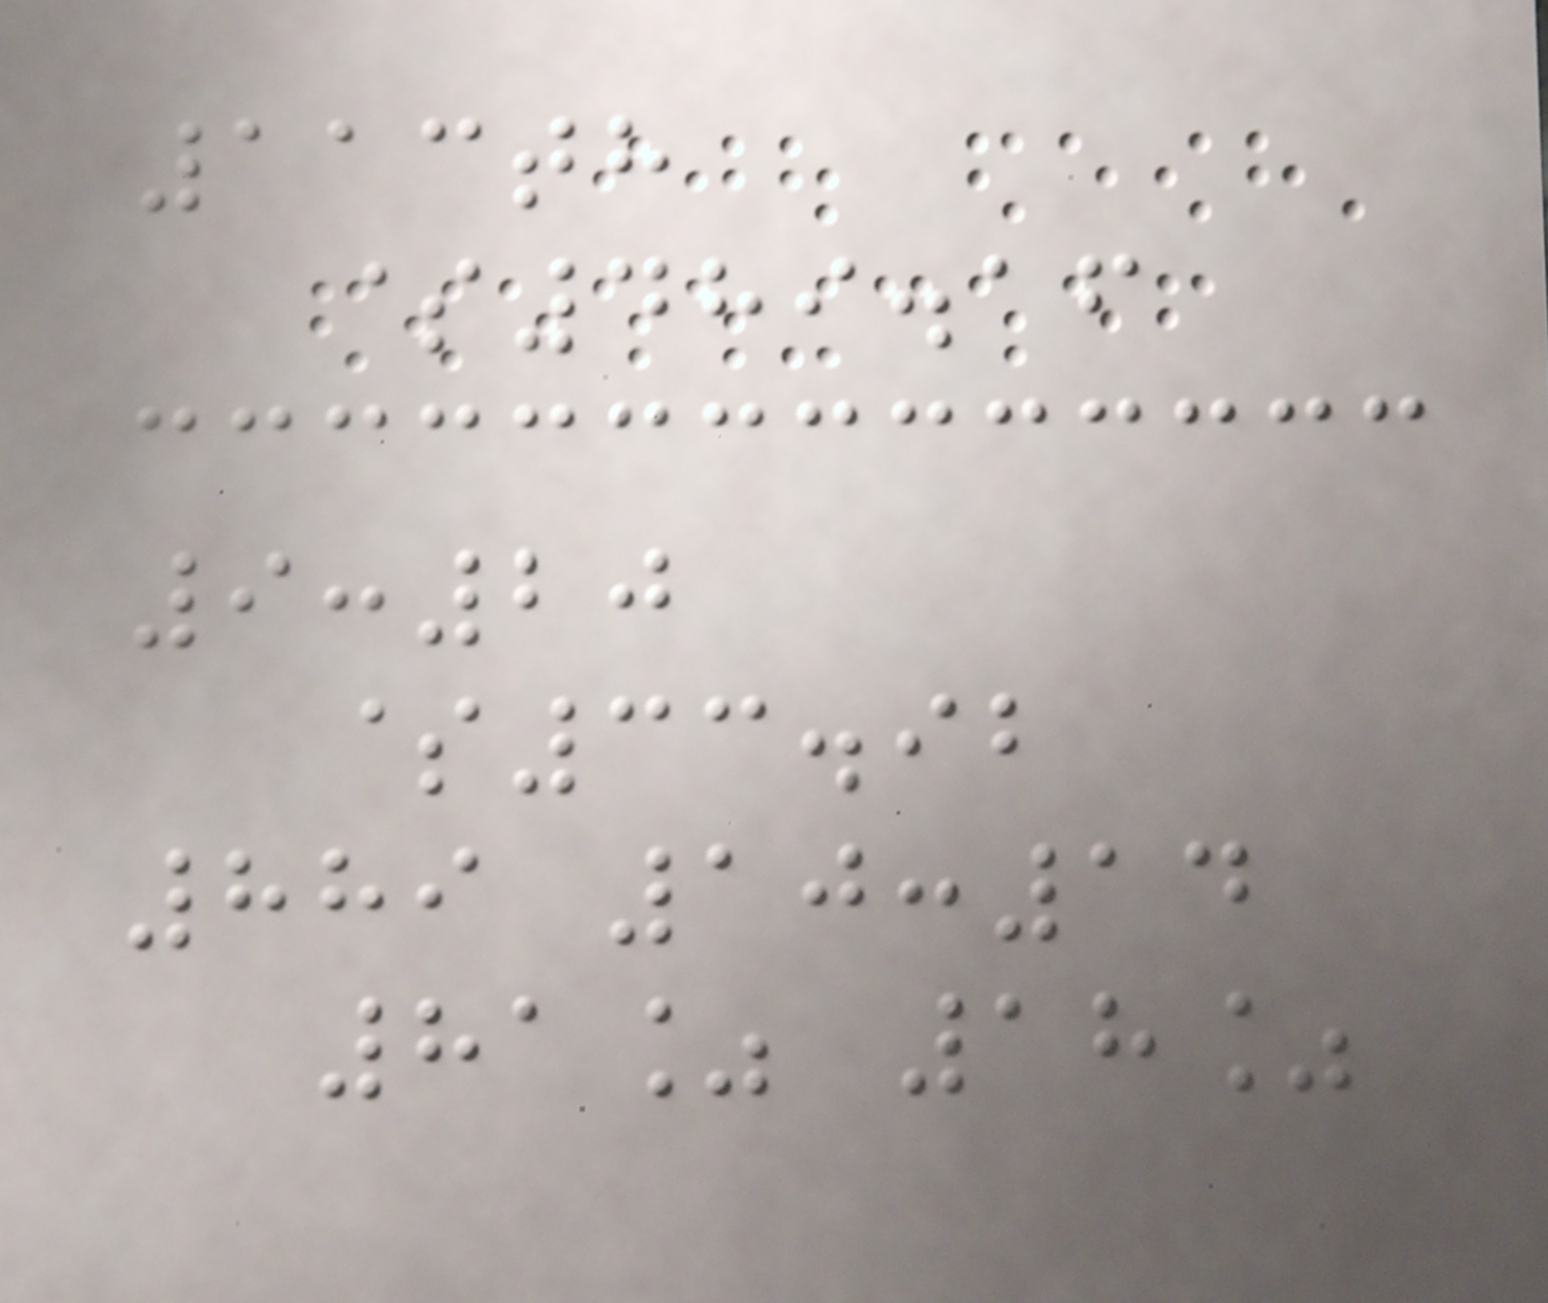113th
$489.16
9:20
$33.92
889 10:14
81% 18%
